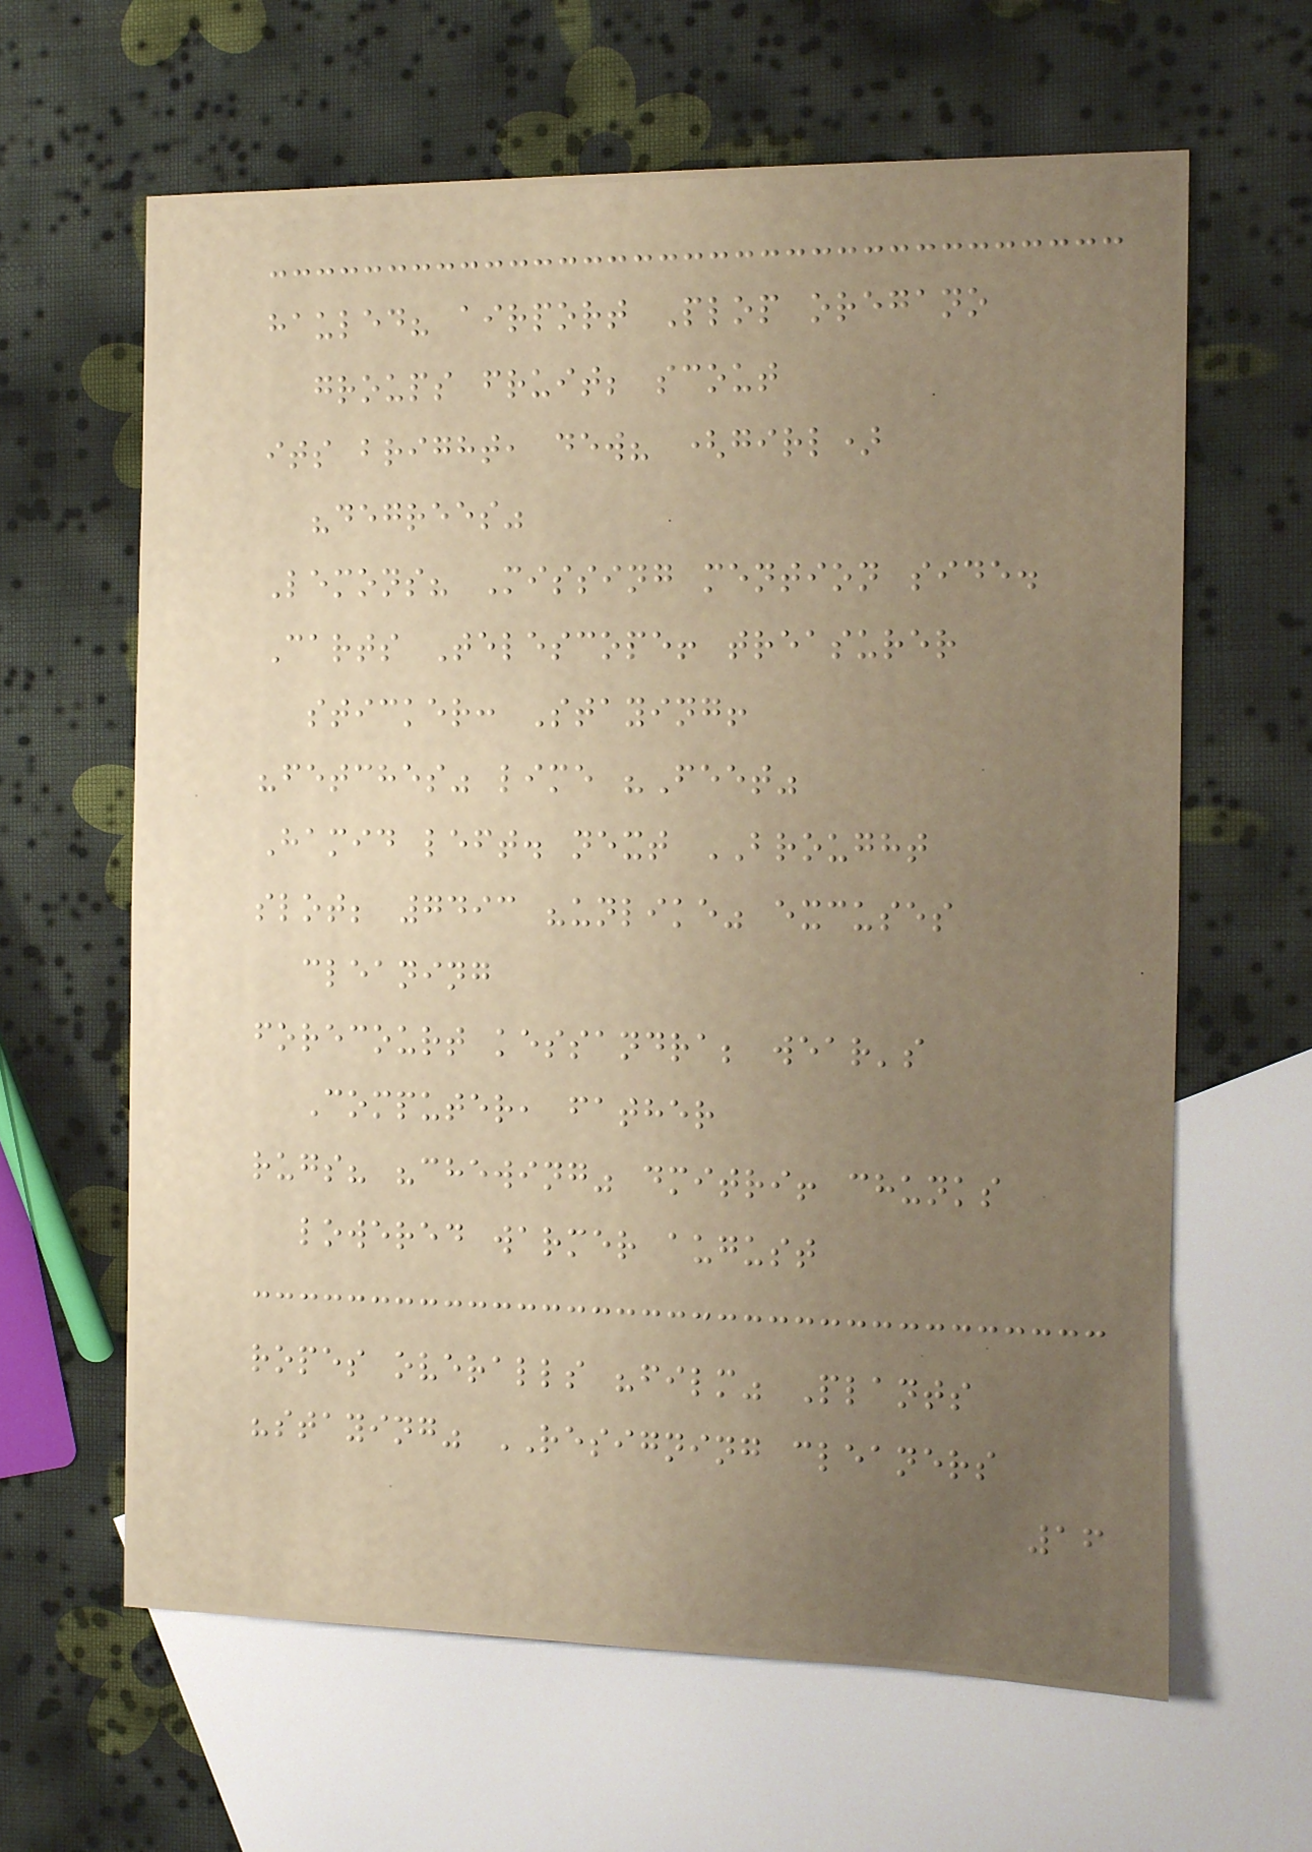hauled? airport Plop oregano
groups fruit; scout
its bright, dew? (girl)
"degrees"
Lemons? Missing mention side.
Carts Telescope! treasurer
sticker: Staying!
"fetches" lime "Feet"
Hamid left. next BROUGHT
slot; 7493 "unlike" excuses
cleaning
forecourt kessandra; wear's
Computer, father
rugs? "chewing" dmitri! chunks
lowered warmer august
ropes overalls "film" Plants
"staying" RESIGNING cleaners
16
